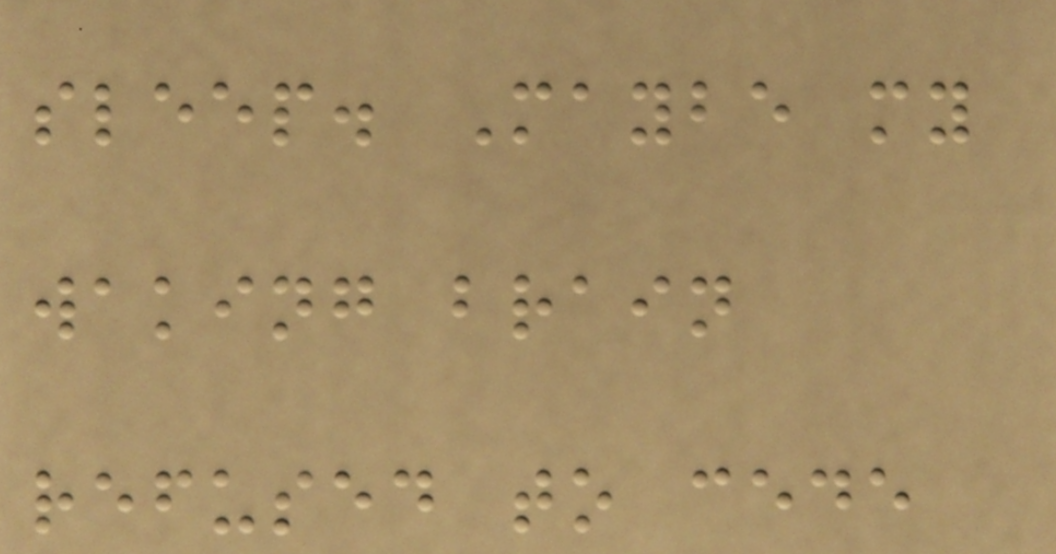sleep. Maybe my
waking brain
refused to cede
